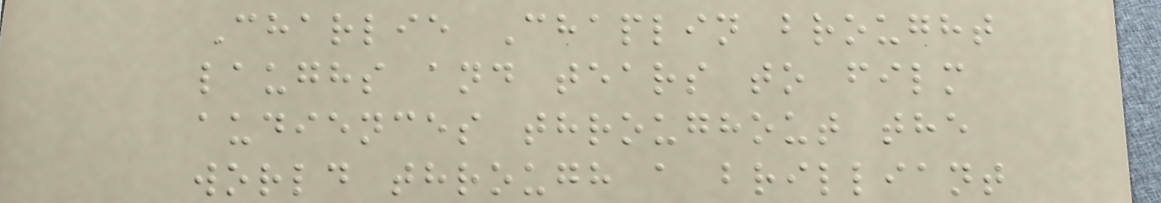Charlie Chaplin brought
laughs and tears to film
audiences throughout the
world through a brilliant
